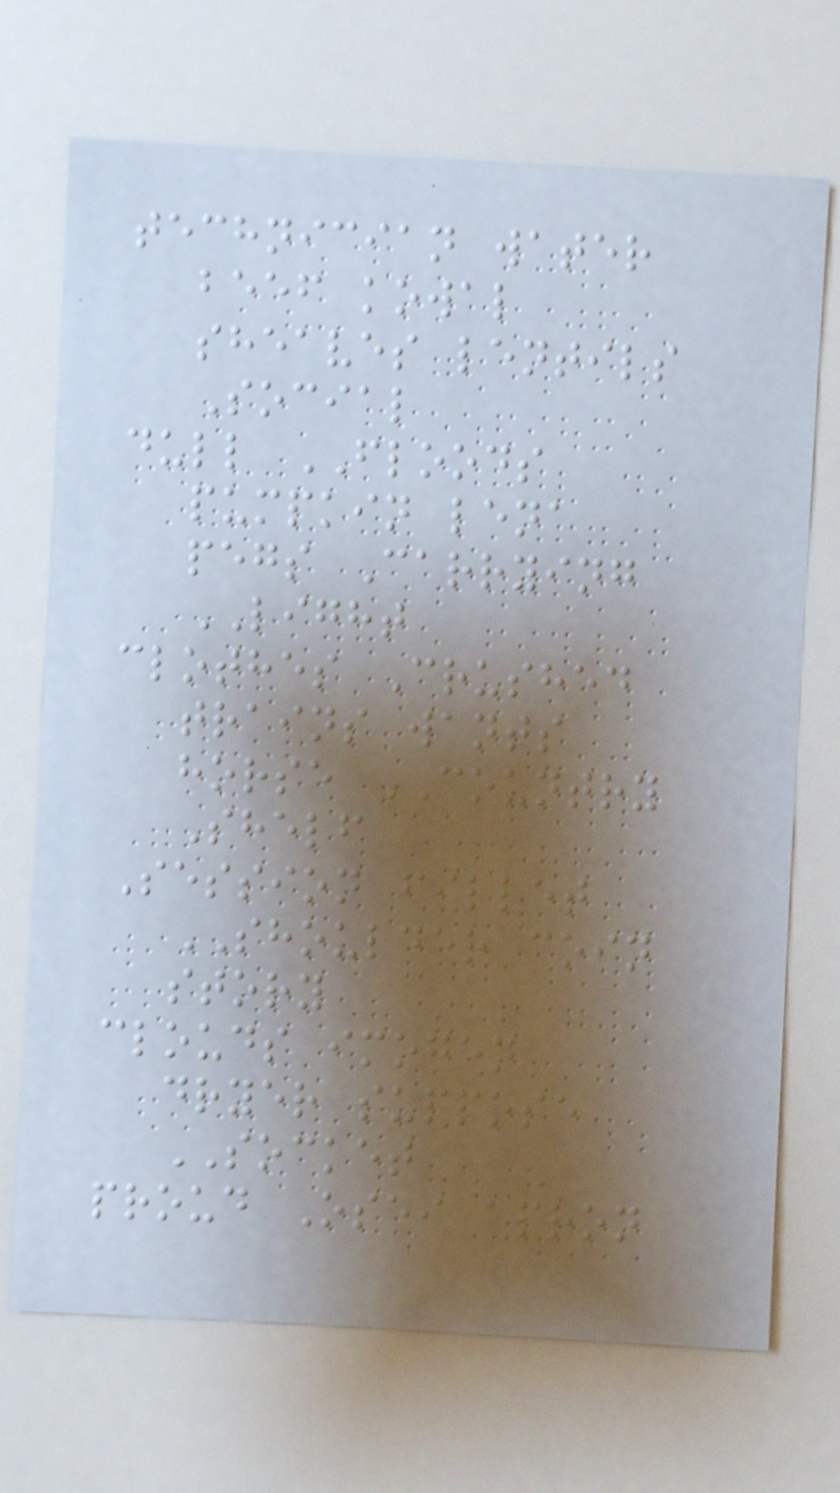technician water
beef kowal
sheaves lentils
Social
dull FLOODS
pumpkin lena
pegs Carrying
LIGHT
clothes Crushed
trains wants
horse COUNTRY
Shelf
Session fillet
SHOULDER coin
story
clouds imogen
dryer suppose
SOCKET
proud Osei apron
